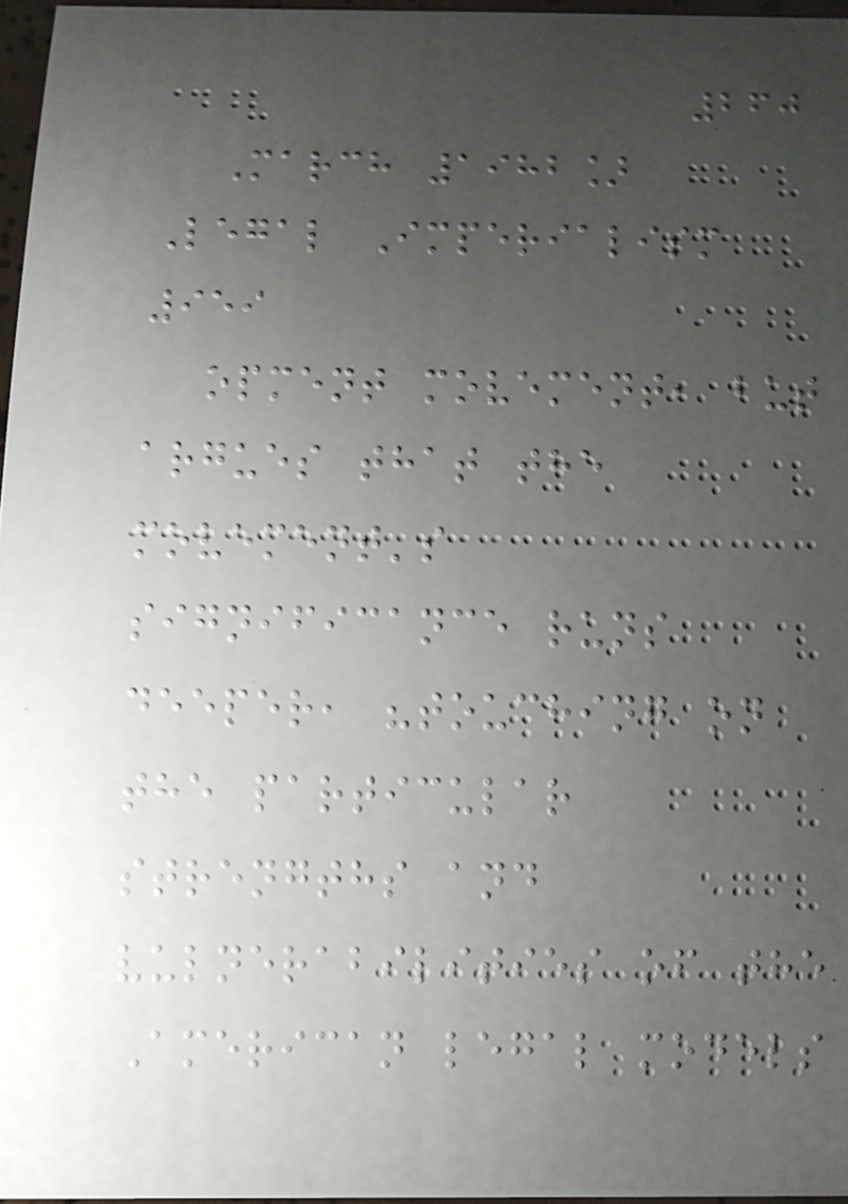260
March 1982]
Legal Imperialism
959
opment movement, but
argues that the
movement's
significance runs
deeper, "touching on
the particular
strengths and
vulnerabilities of the
American legal models
